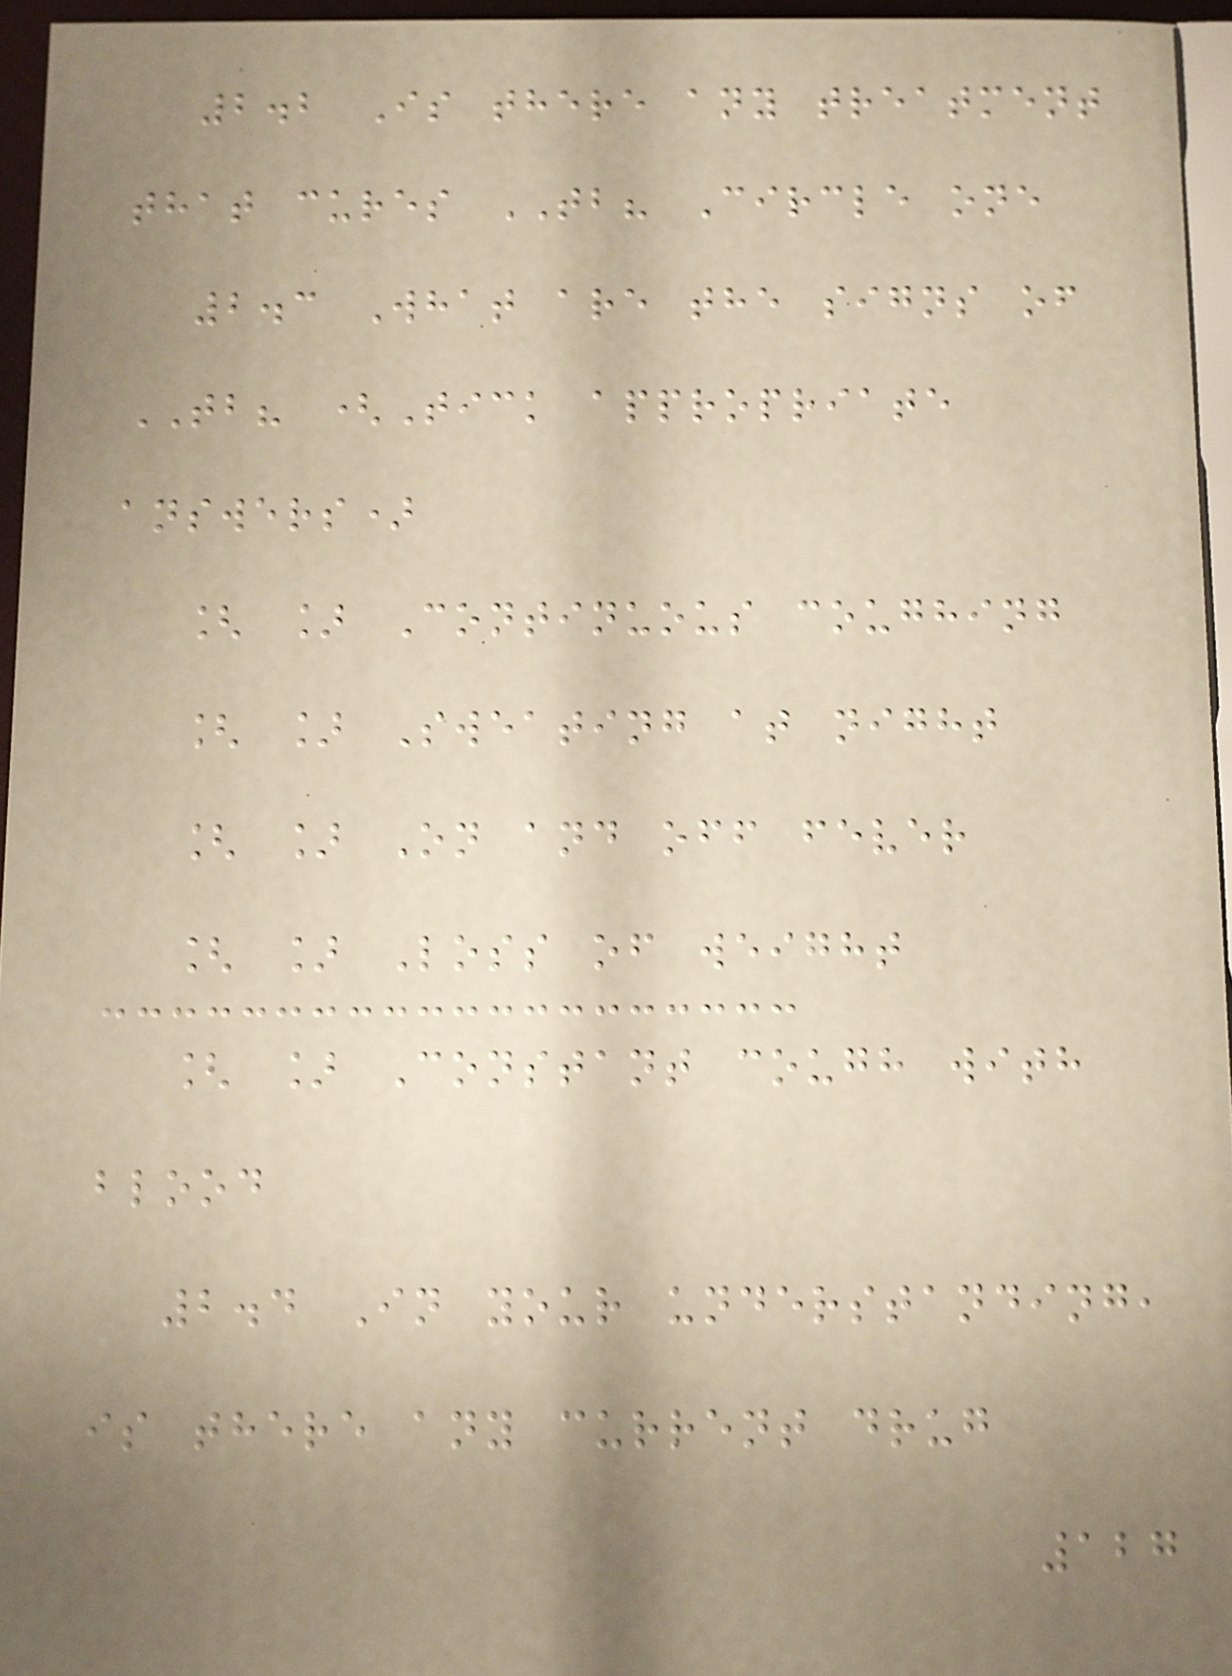2.2 Is there any treatment
that cures TB? Circle one
2.3 What are the signs of
TB? (Tick appropriate
answers)
[ ] Continuous coughing
[ ] Sweating at night
[ ] On and off fever
[ ] Loss of weight
[ ] Constant cough with
blood
2.4 In your understanding,
is there any current drug
127
